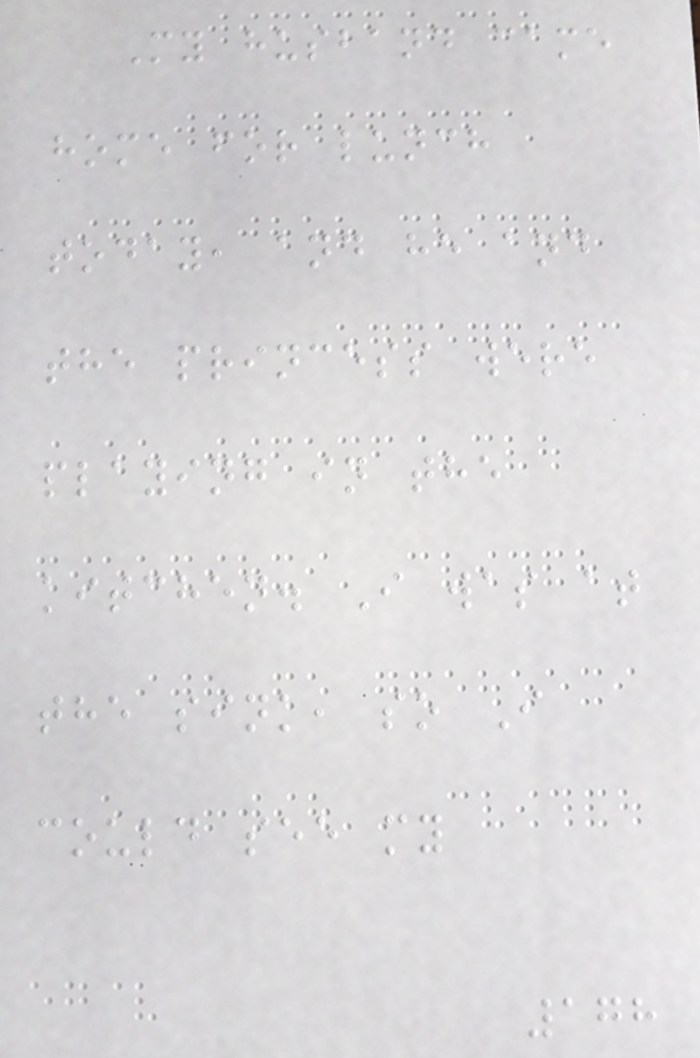My husband came
home for lunch
today, and he and
the princess were
playing in the
kitchen. I was at
the sink, so I
could see my
178
